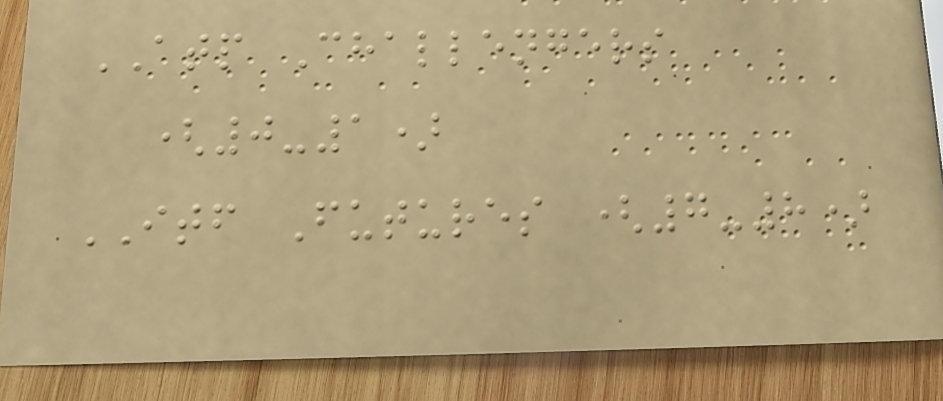ATP Challengers
(0-1)
ITF Futures (7-8)
